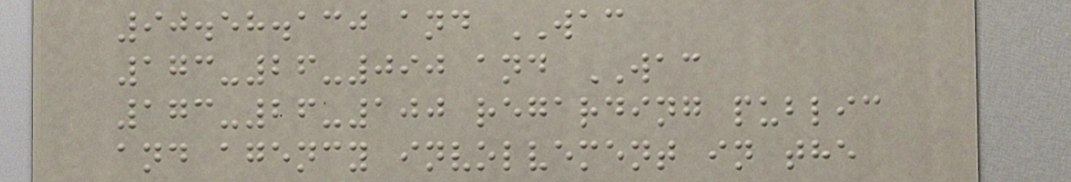90.58.130 and WAC
173-26-090 and WAC
173-26-100 regarding public
and agency involvement in the
